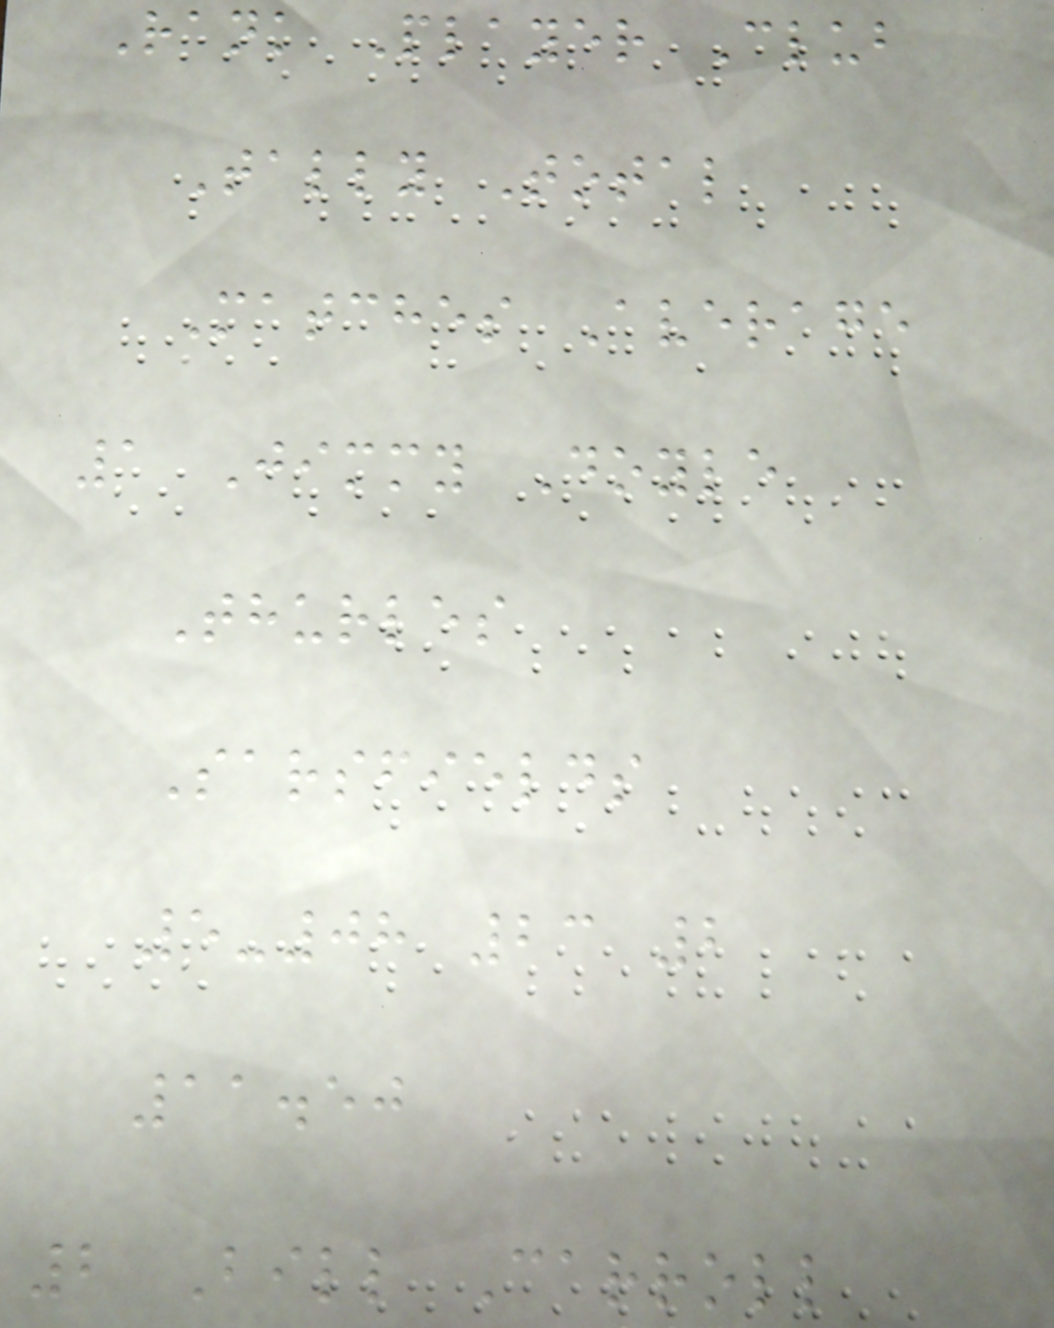Rank Player Club
Tally Total
Matches Average
1 Jimmy Doyle
Thurles
Sarsfields
5-08 23 2
11.50
2 Bill Carroll
